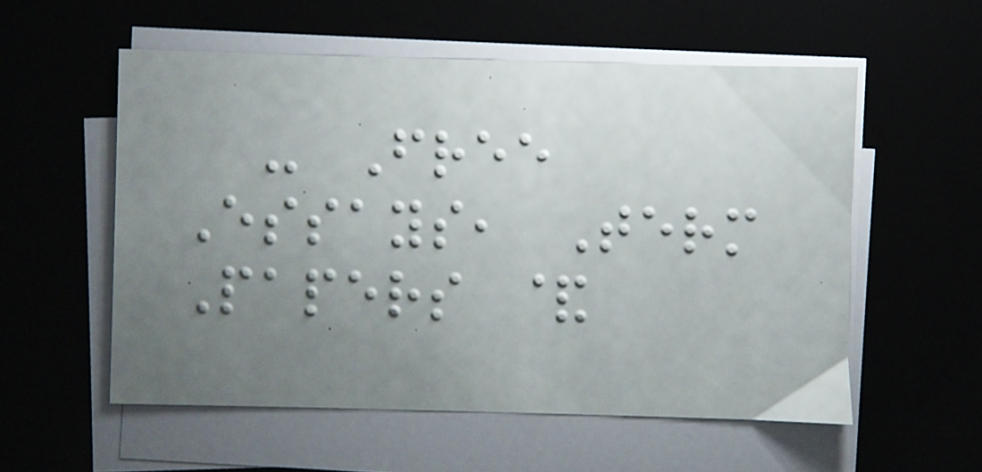- Free
Essays, Term
Papers &
